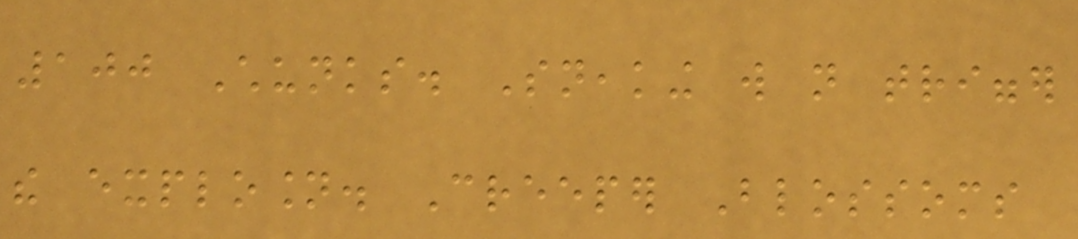100 Chunks. Sneaking will not trigger
the explosion. Creeper Blossoms
